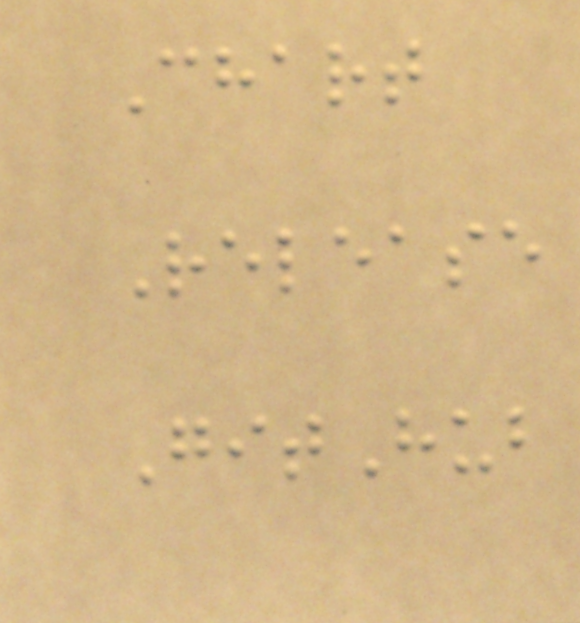Chart
Release
GitHub
